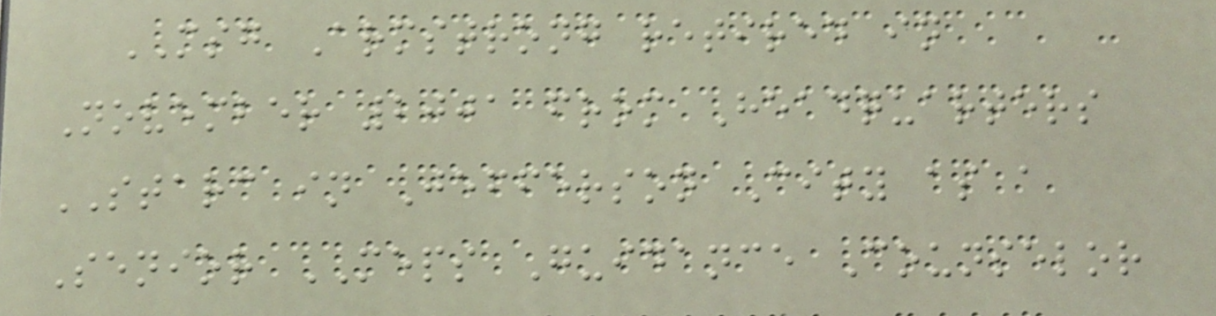MSG Armstrong retired in
November 2001 from Headquarters
STARC in Jefferson City as a
Senior MEPS Guidance Counselor
